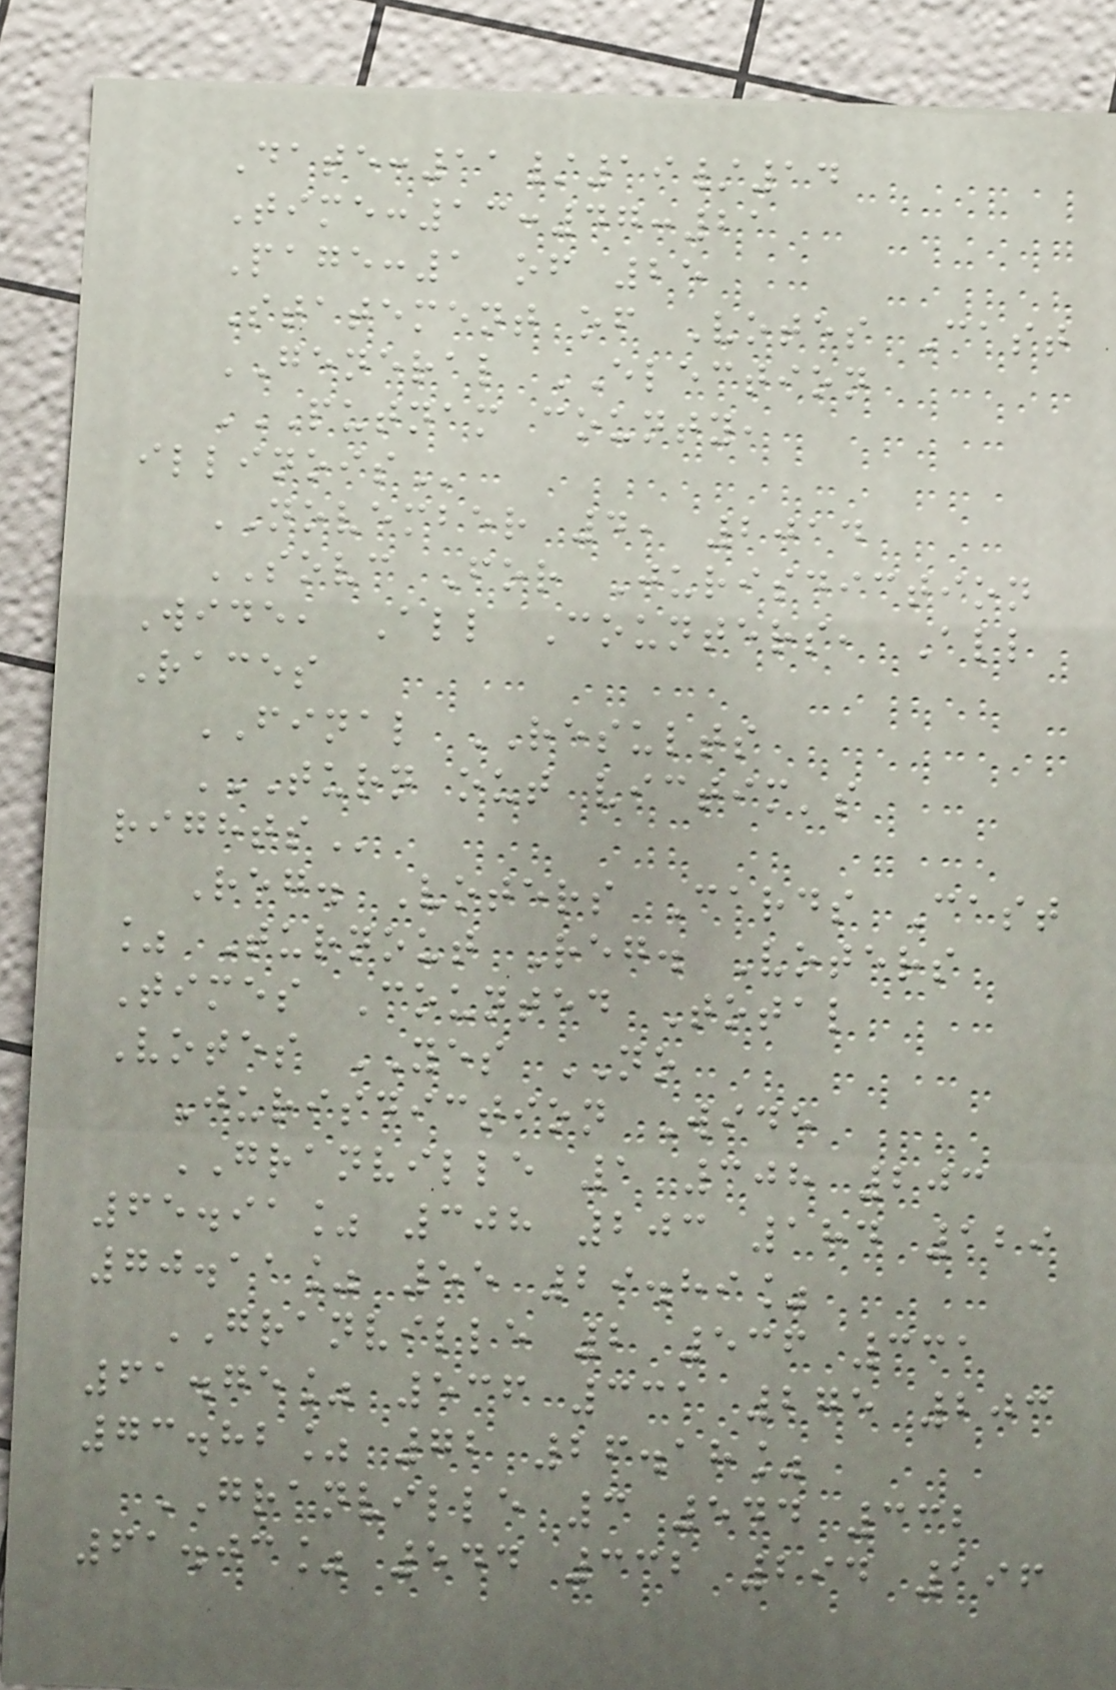Date:11/19/14
Time:13:47:21
Page:1 of 25
Statement of Votes Cast
GENERAL ELECTION
PUTNAM COUNTY,
ILLINOIS
NOVEMBER 4, 2014
SOVC For Jurisdiction
Wide, All Counters, All
Races
FINAL RESULTS
TURN OUT VICTIM'S
RIGHTS
Reg. Voters Cards Cast
% Turnout Reg. Voters
Times Counted Total
Votes YES NO
Jurisdiction Wide
GRANVILLE 1 308 203
65.91% 308 203 184 129
70.11% 55 29.89%
GRANVILLE 2 536 331
61.75% 536 331 275 203
73.82% 72 26.18%
GRANVILLE 3 544 332
61.03% 544 332 294 196
